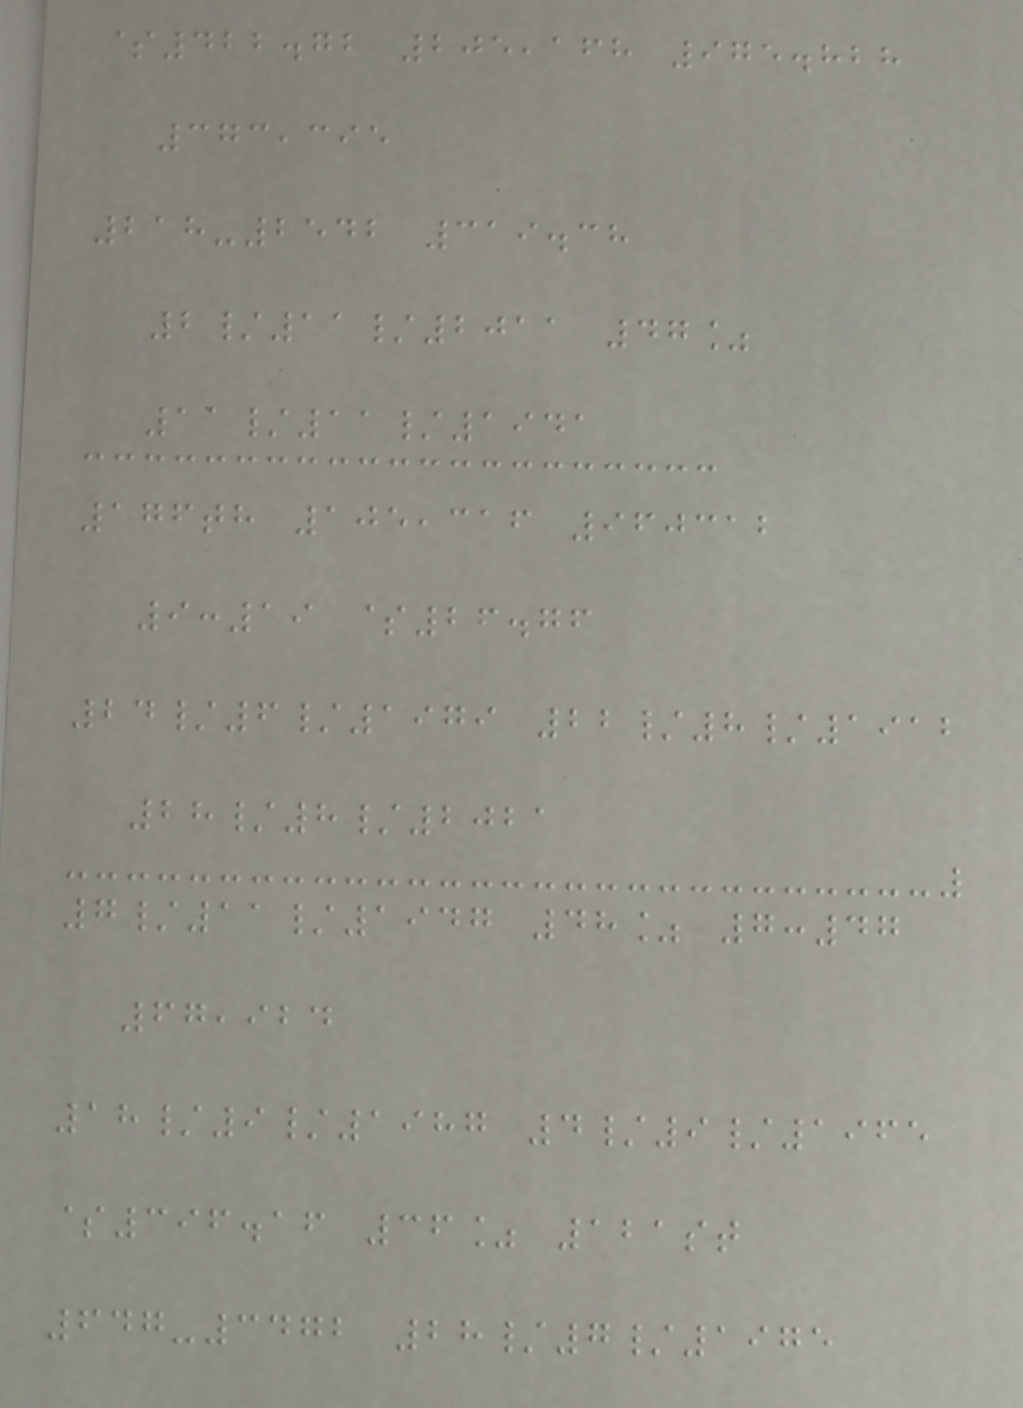$422.72 205,168 975.828
373,395
218-2542 319.38
2/11/2011 47%
11/11/1941
176th 105,316 960312
9:19 $26.76
24/6/1979 22/8/1912
28/8/2021
7/11/1947 48% 7:47
67,924
18/9/1987 4/9/1965
$396.16 36% 121st
647-3472 28/7/1975
